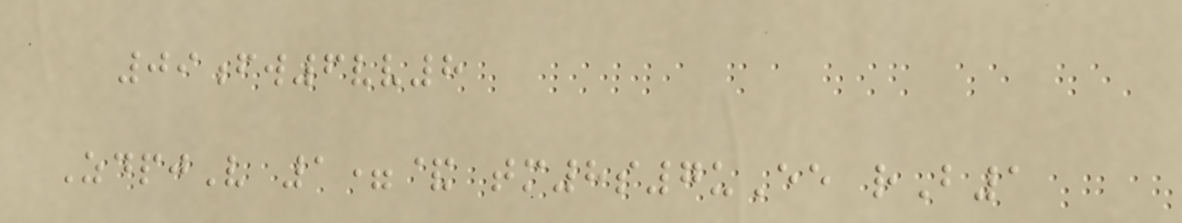09fw6vv8
ZdpjV 1=& tm8s7uEe rB1
